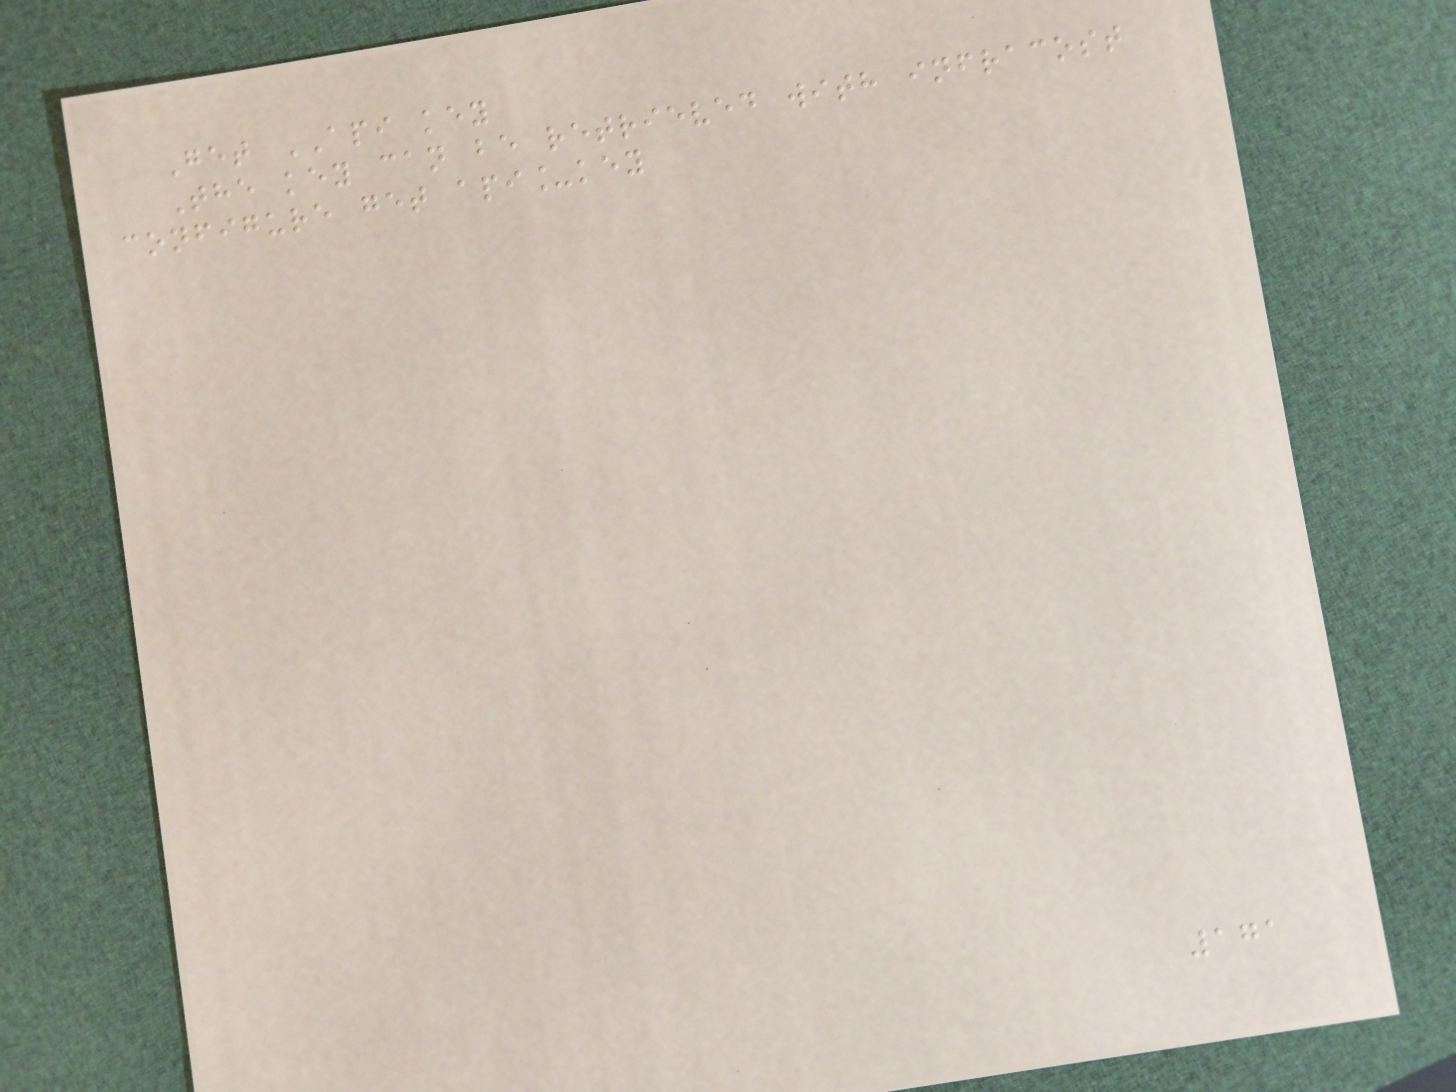Get API key
The key can be retrieved with infracost
configure get api_key
171
